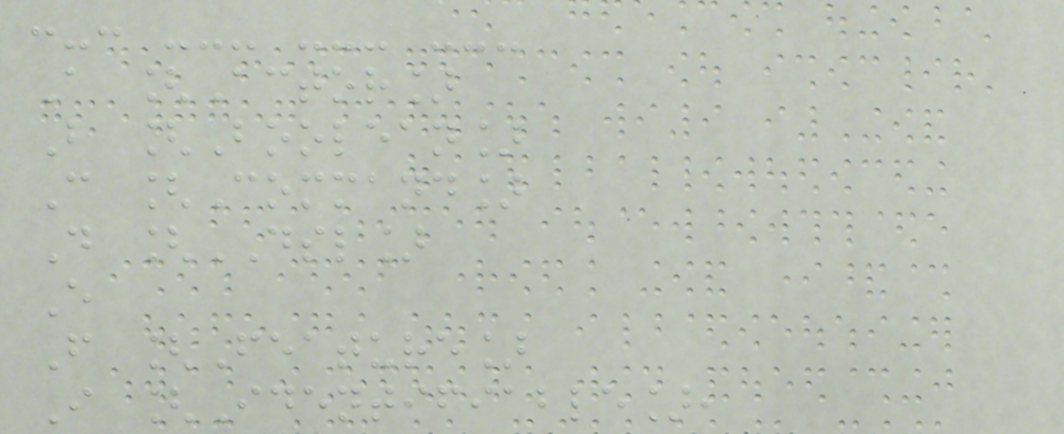:-: --- --- ---
A [Actor]
B [Boolean]
C [Command]
D [DSL]
E
F [Feature]
I [Identifiable],
